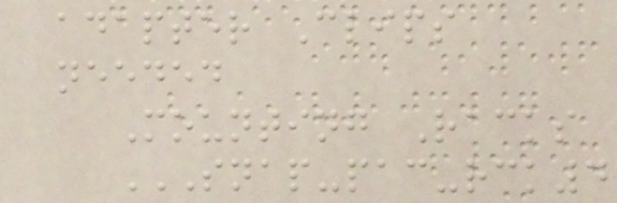adapter Clips
needed
Mounting Racks
SNAP-PAC-RCK4
